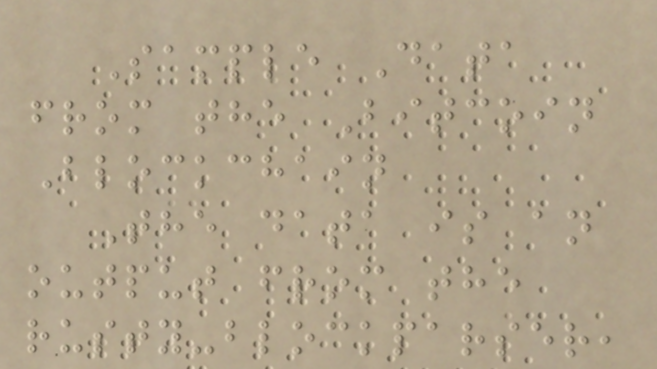Sample Data
from the Bitcoin
Blockchain
The data is an
output from the
rusty-blockparser,
